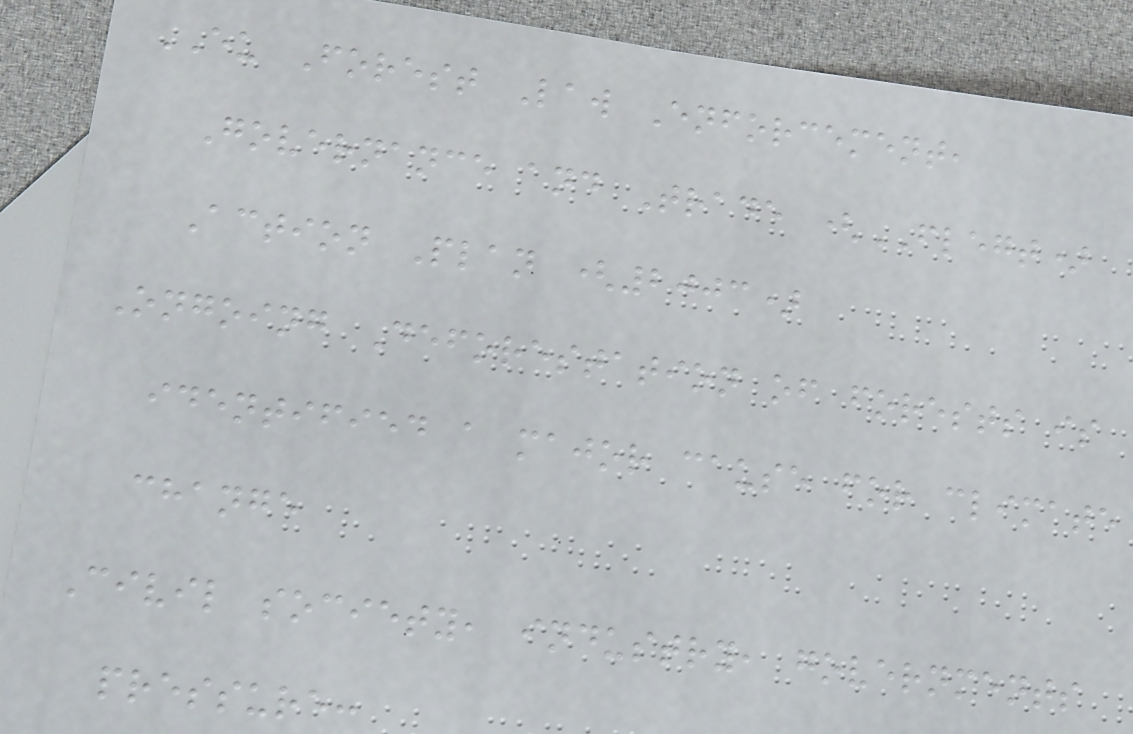EU Forest Law Enforcement,
Governance and Trade (FLEGT)
Action Plan (2003)
Ongoing Deforestation of forests is
identified a major cause for climate
change
Civil society, industry, governments
pressure:
